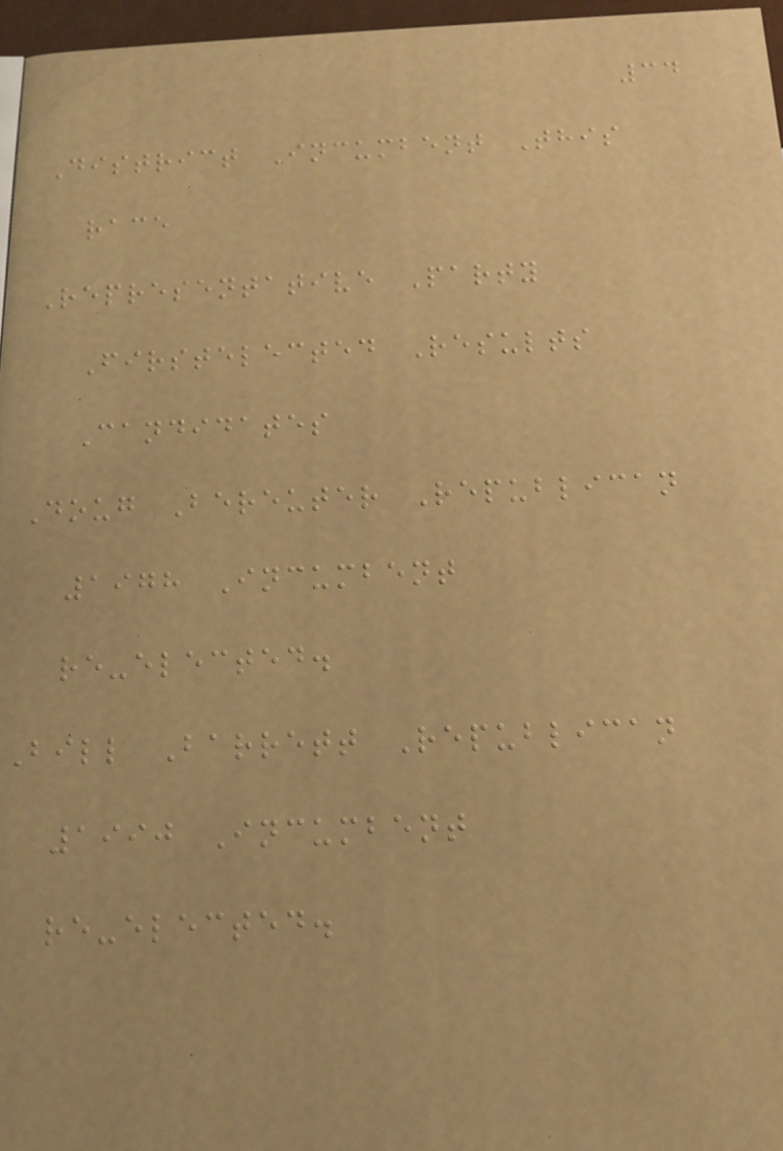34
District Incumbent This
race
Representative Party
Firstelected Results
Candidates
Doug Bereuter Republican
1978 Incumbent
re-elected.
Bill Barrett Republican
1990 Incumbent
re-elected.
